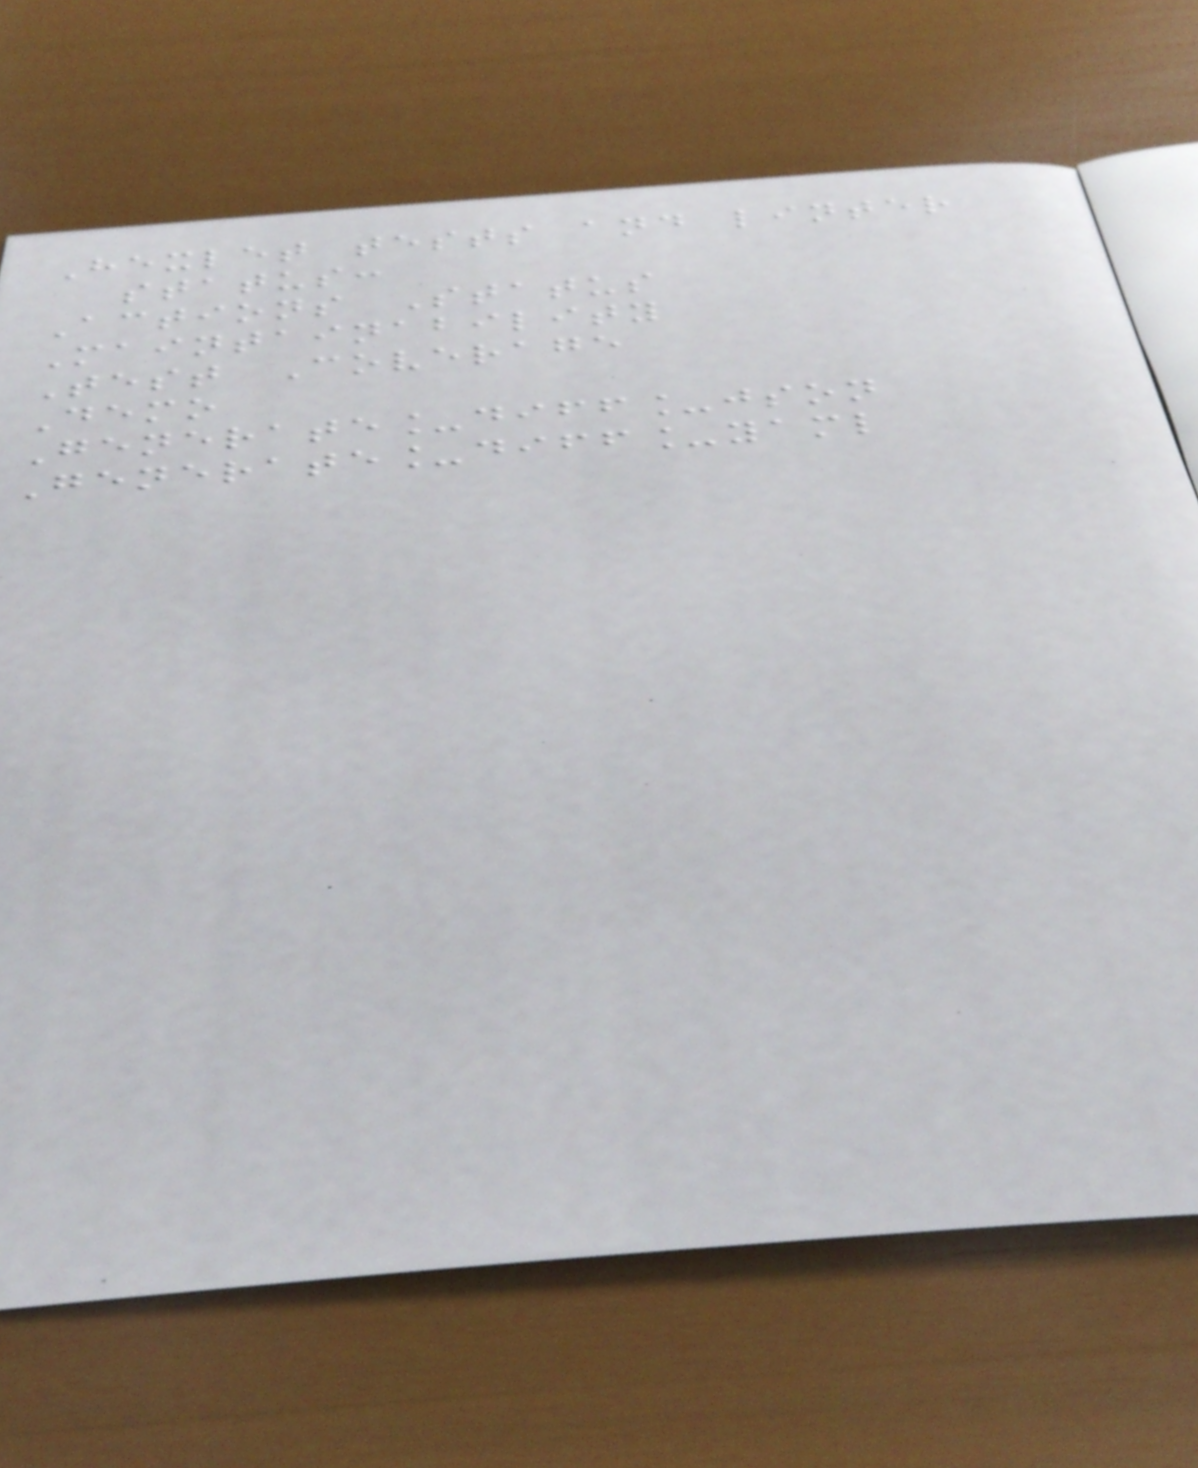Hexlet tests and linter
status:
Actions Status
Maintainability
Test Coverage
Demo
Generate_diff_json
Generate_diff_yaml
